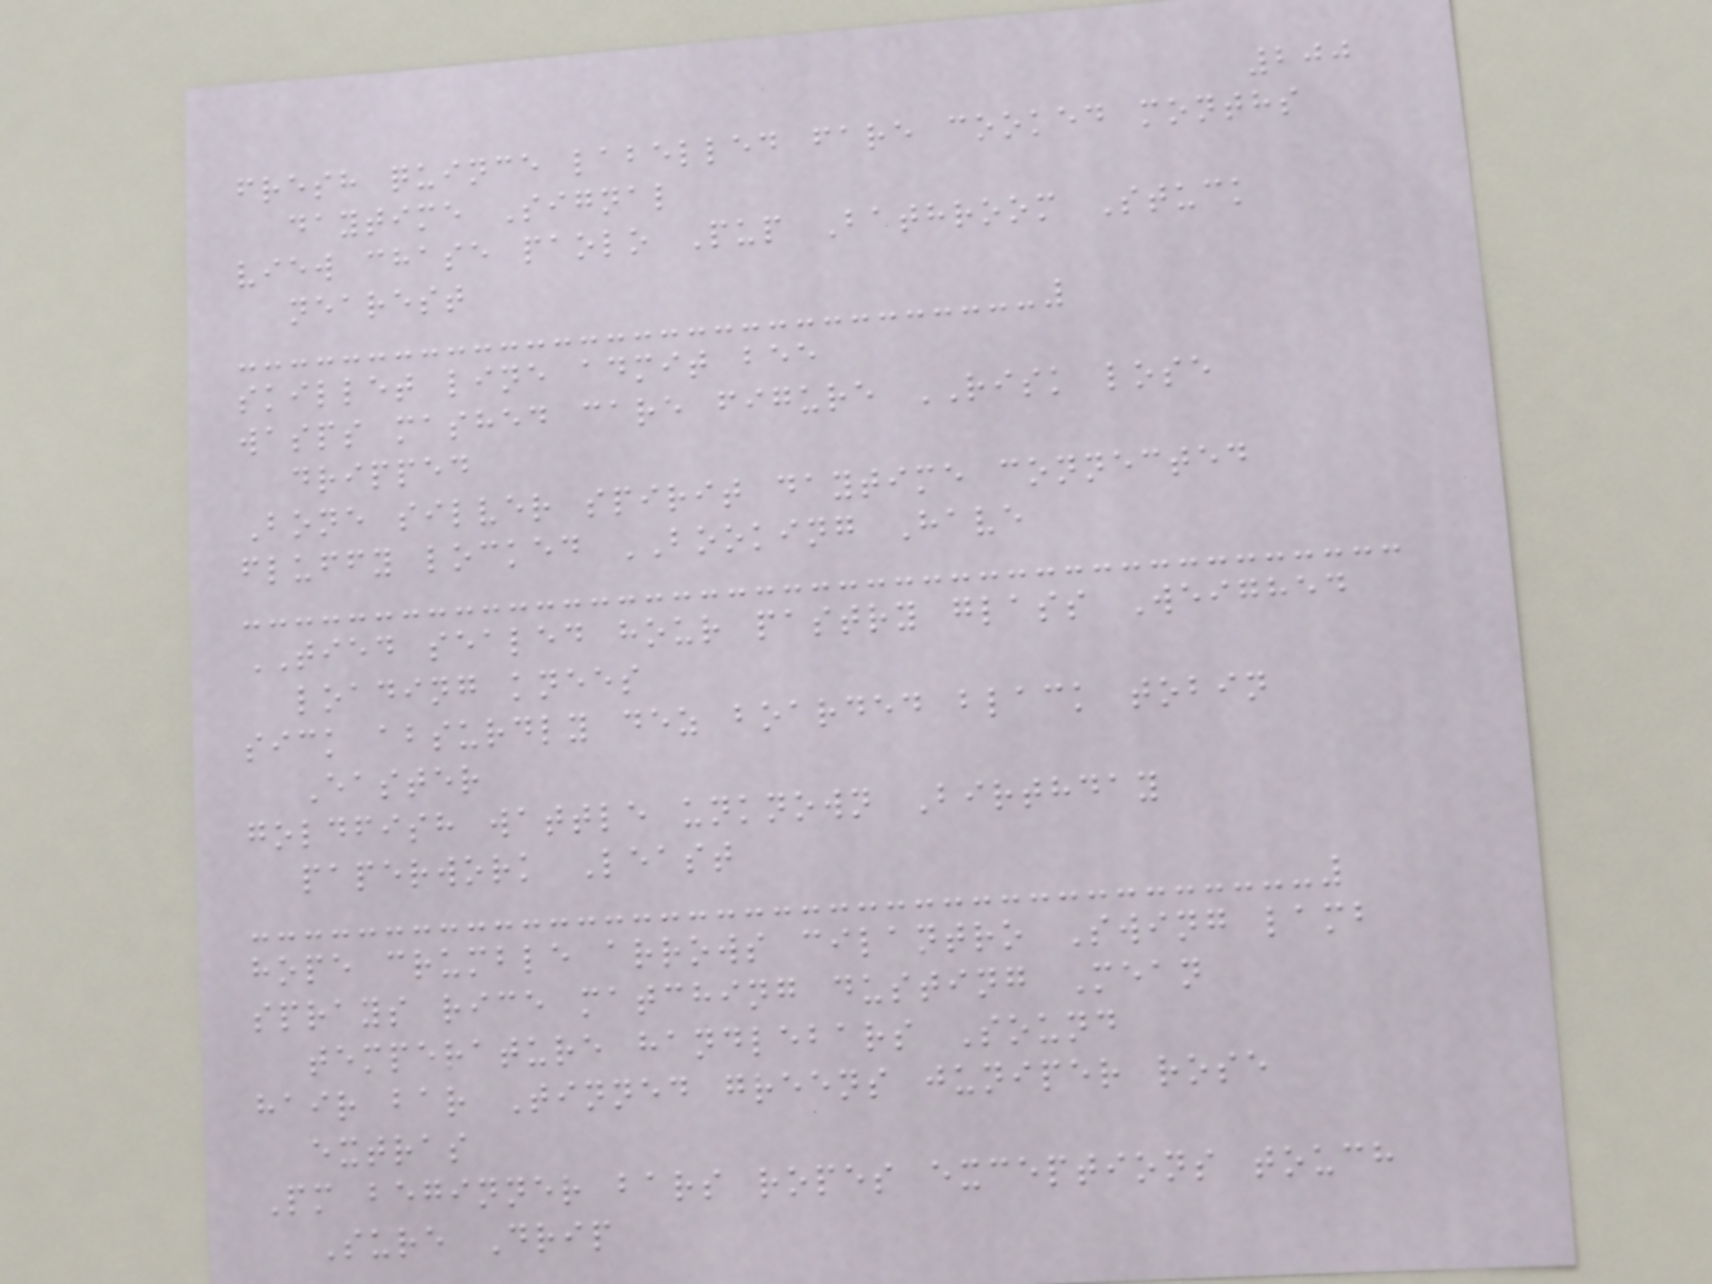200
fresh quince labelled fare cooked months
daytime Signal
view chase paolo Pup Bathroom Stuck
nearest
skillet line admit bee
wasps mashed care figure RISK lose
dripped
Bone silver spirit daytime connected
fluffy locked BOOKING Have
TIED sealed hour pastry glass Weighed
loading knees
sick absurdly dez boarded black tobin
Easter
goldfish wattle unknown Birthday
paperwork Least
hope crumble arrows cilantro Swing lamb
sprays rice matching dusting Mean
temperature handlebars Sound
hair bar Tinned greens juniper rose
extras
Pm beginner bars ropes exceptions touch
Sure Drip
